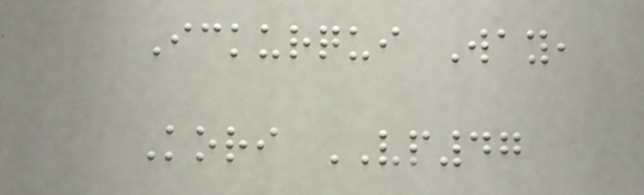Ickurqui Way,
Kori VP47
